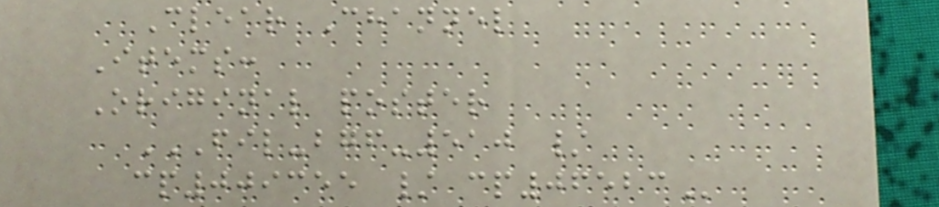Clear Channel
Items:
Original poster
FIL-BGF-510 /
CP009355 / CP06523
